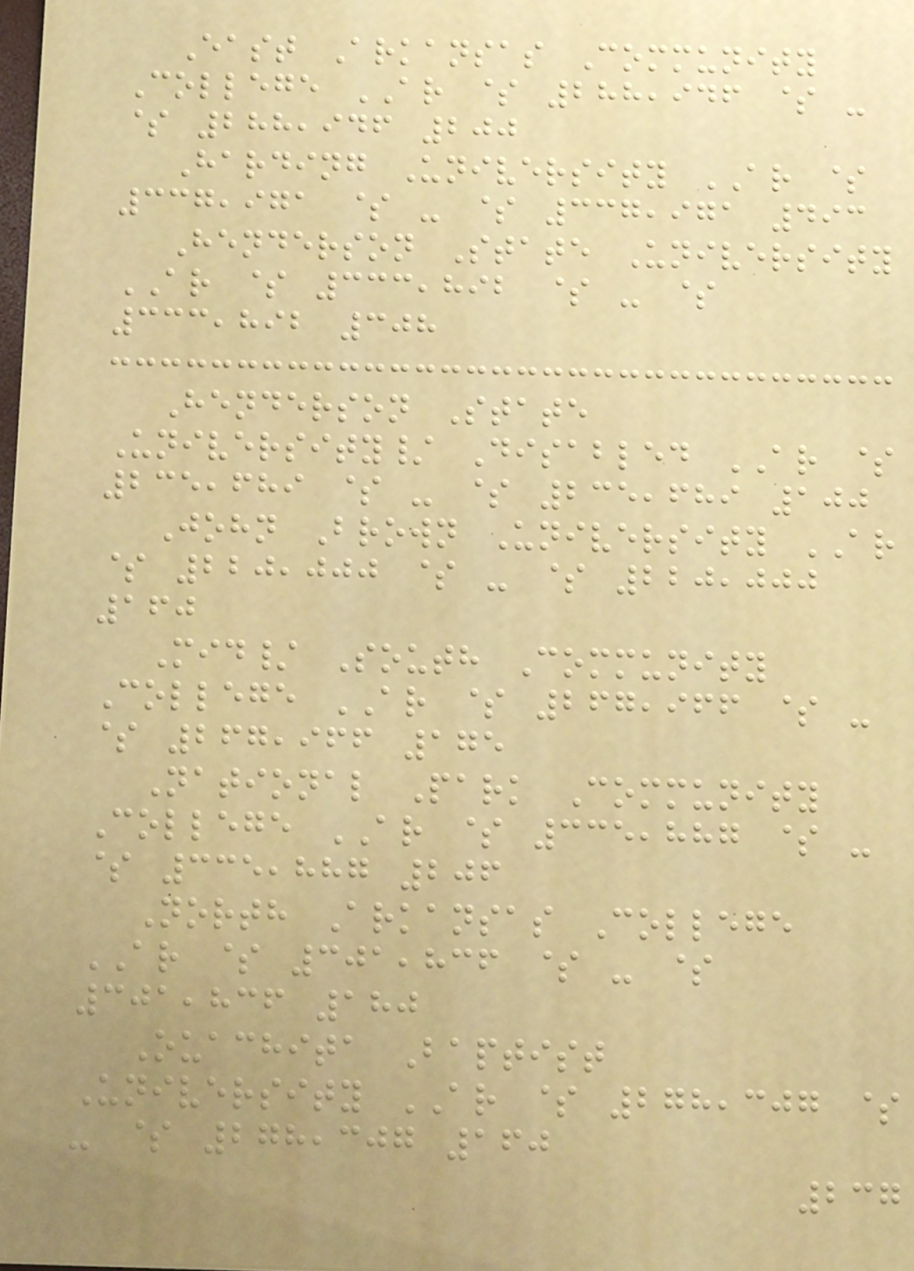East Arkansas Community
College AR $ 288,946 $ -
$ 288,946 200
Harding University AR $
337,971 $ - $ 337,971 493
Henderson State University
AR $ 333,892 $ - $
333,892 308
Henderson State
University/ Disabled AR $
235,689 $ - $ 235,689 100
John Brown University AR
$ 220,000 $ - $ 220,000
160
Mid/ South Community
College AR $ 267,966 $ -
$ 267,966 175
National Park Community
College AR $ 335,887 $ -
$ 335,887 206
North Arkansas College
AR $ 301,836 $ - $
301,836 180
Ouachita Baptist
University AR $ 278,307 $
- $ 278,307 160
237
